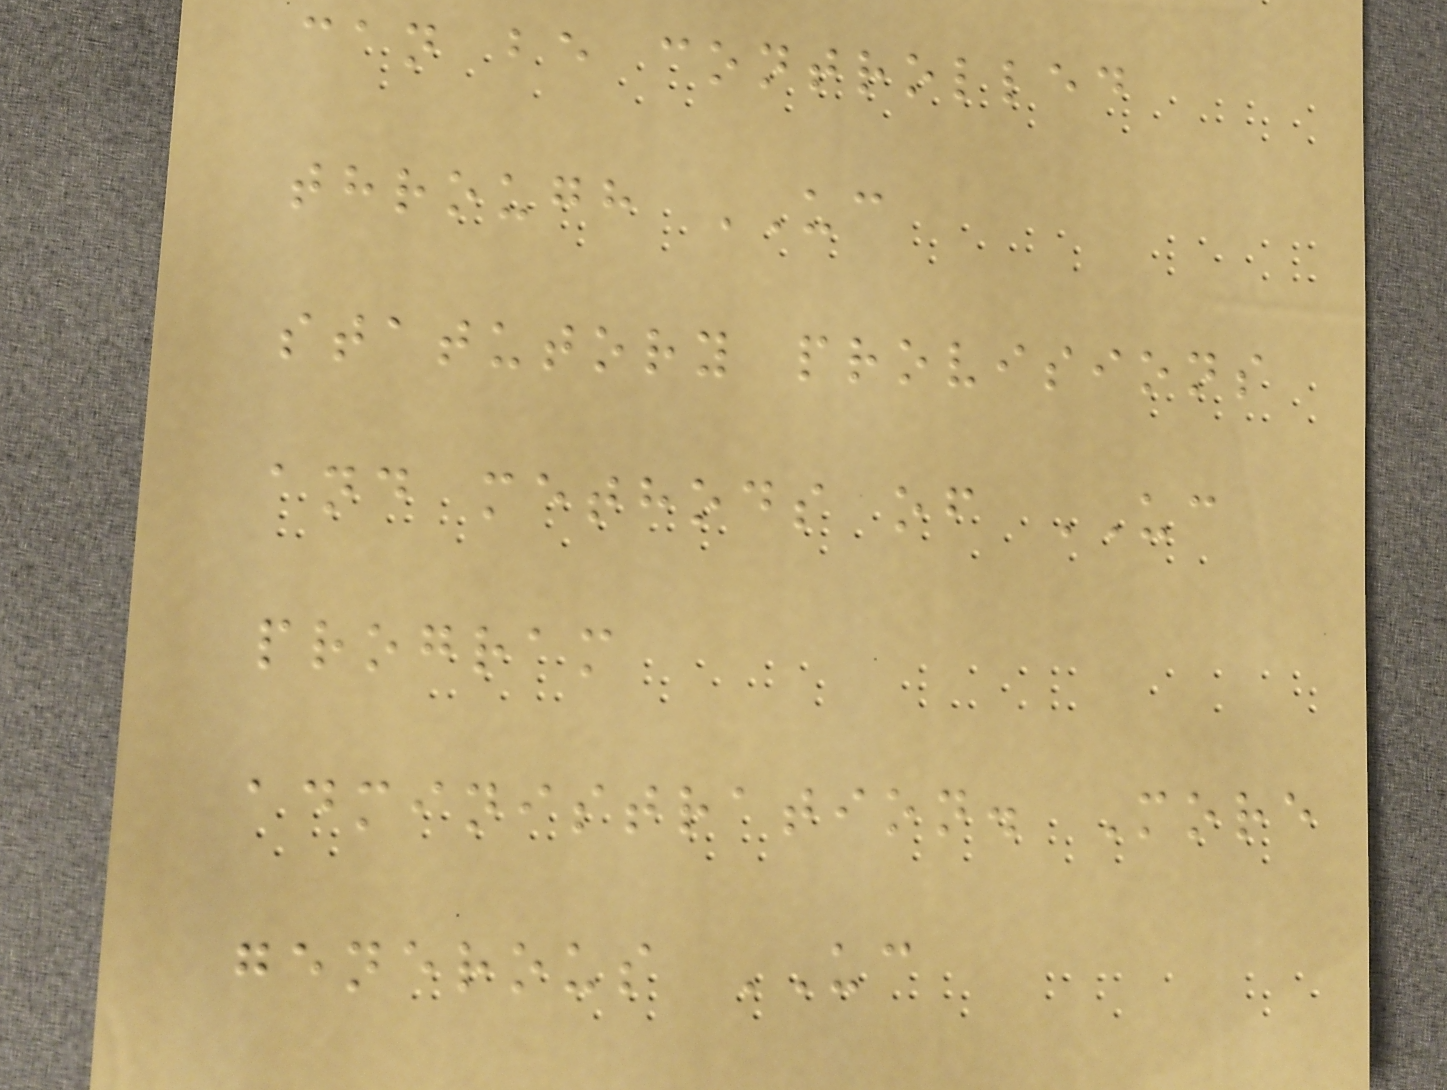can be controlled
through UC
statutory provisions
and methods of UC
program
administration. More
generous UC
